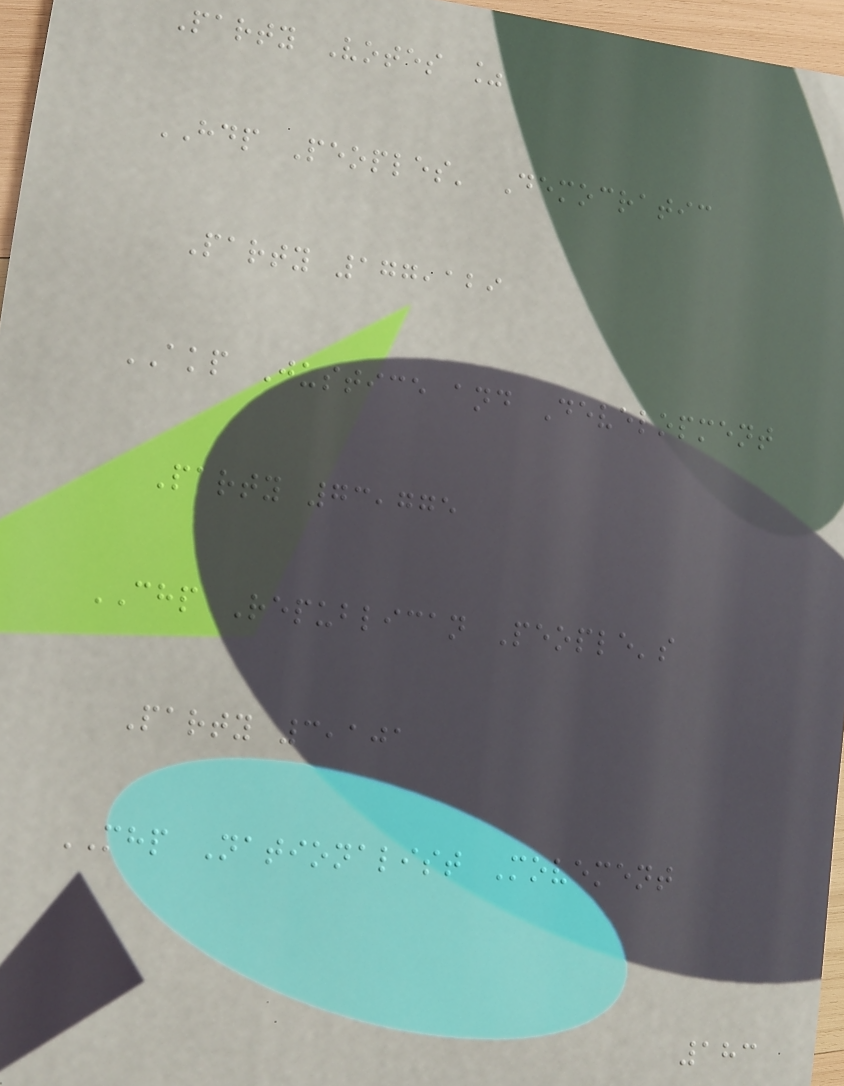Party Votes %
HDP Peoples' Democratic
Party 177,129
AKP Justice and Development
Party 73,775
CHP Republican People's
Party 3,101
MHP Nationalist Movement
183
